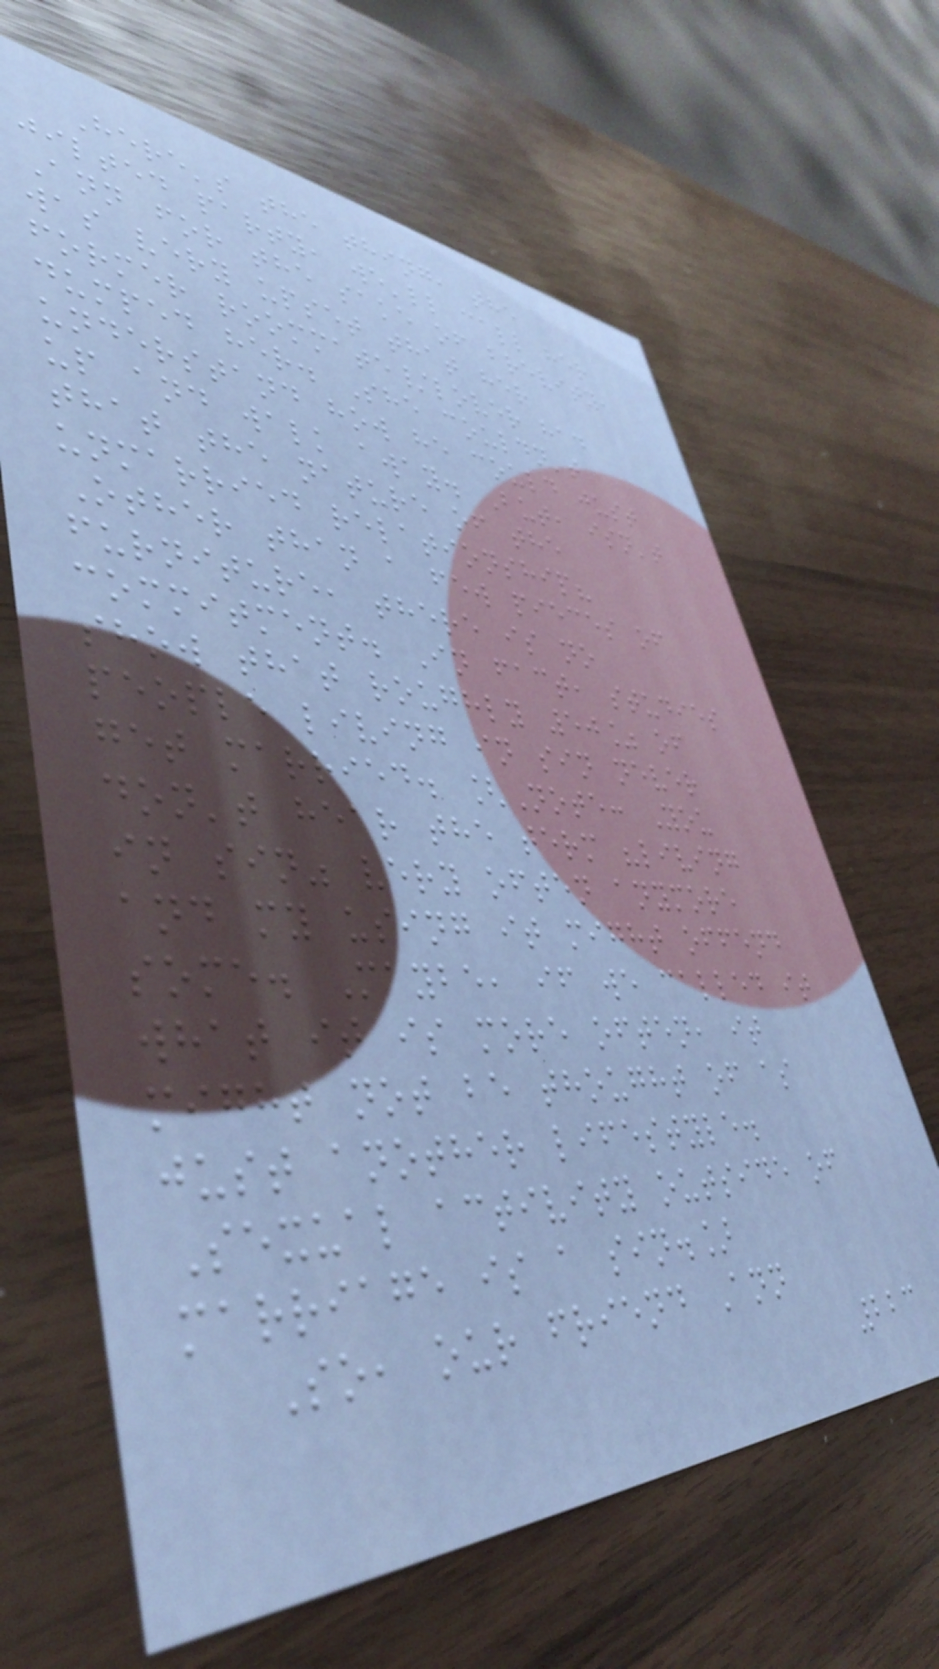Here's the thing, the
jilted party, we'll call her
Ann for the sake of brevity,
was very upset that her
former roommate/lover had
dumped her. She couldn't
understand how he could just
up and walk away. But, isn't
that the nature of the
unmarried relationship?
Other than a few pieces of
furniture, there is no
commitment. In fact, studies
show that roughly 50% of
people living in sin never
get married. [Note: You
don't hear the term "living
in sin" very often anymore
and my using it might offend
some. Maybe, if we called it
what it is more often, it
might not be thought of as
just another lifestyle.
Sexual activity outside of
marriage is a sin.]
So, our friend Ann
223
